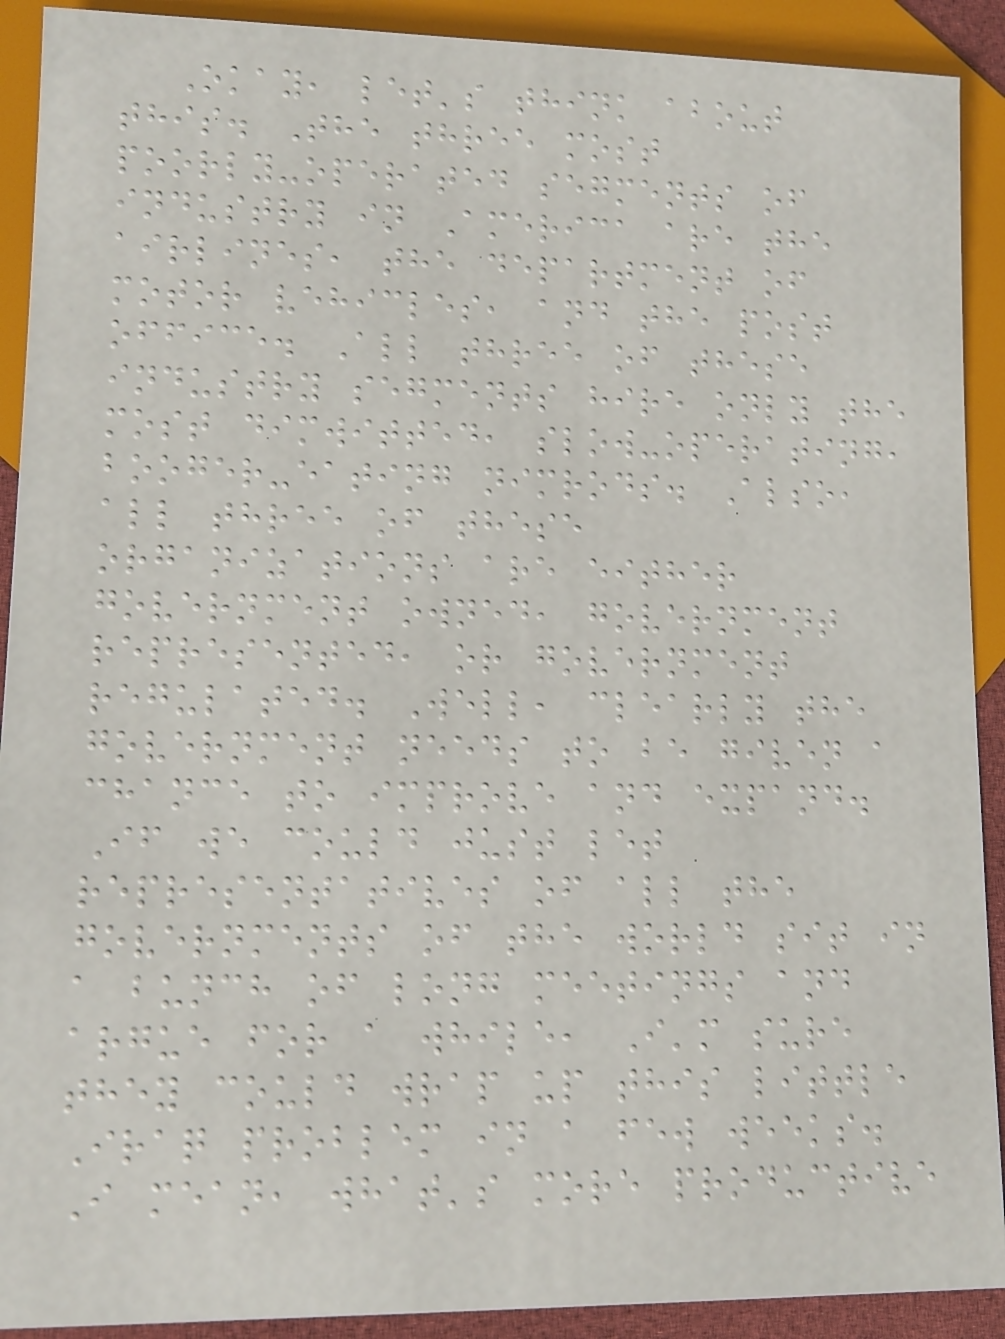Okay, let's think about
this. The three most
poorly-operated segments of
industry in America are the
airlines, the department of
motor vehicles, and the post
office. All three of these
industry segments hire only the
most dimwitted, slow-operating,
booger-eating nimrods. Also,
all three of these
organizations are either
government owned, government
represented, or government
regulated. Well, clearly the
government needs to be given a
chance to improve and expand.
If we could just let
representatives of all the
governments of the world sit in
a bunch of long meetings and
argue for a while, I'm sure
they could wrap up this little
Iraq problem in a few weeks.
I mean, what's more productive
